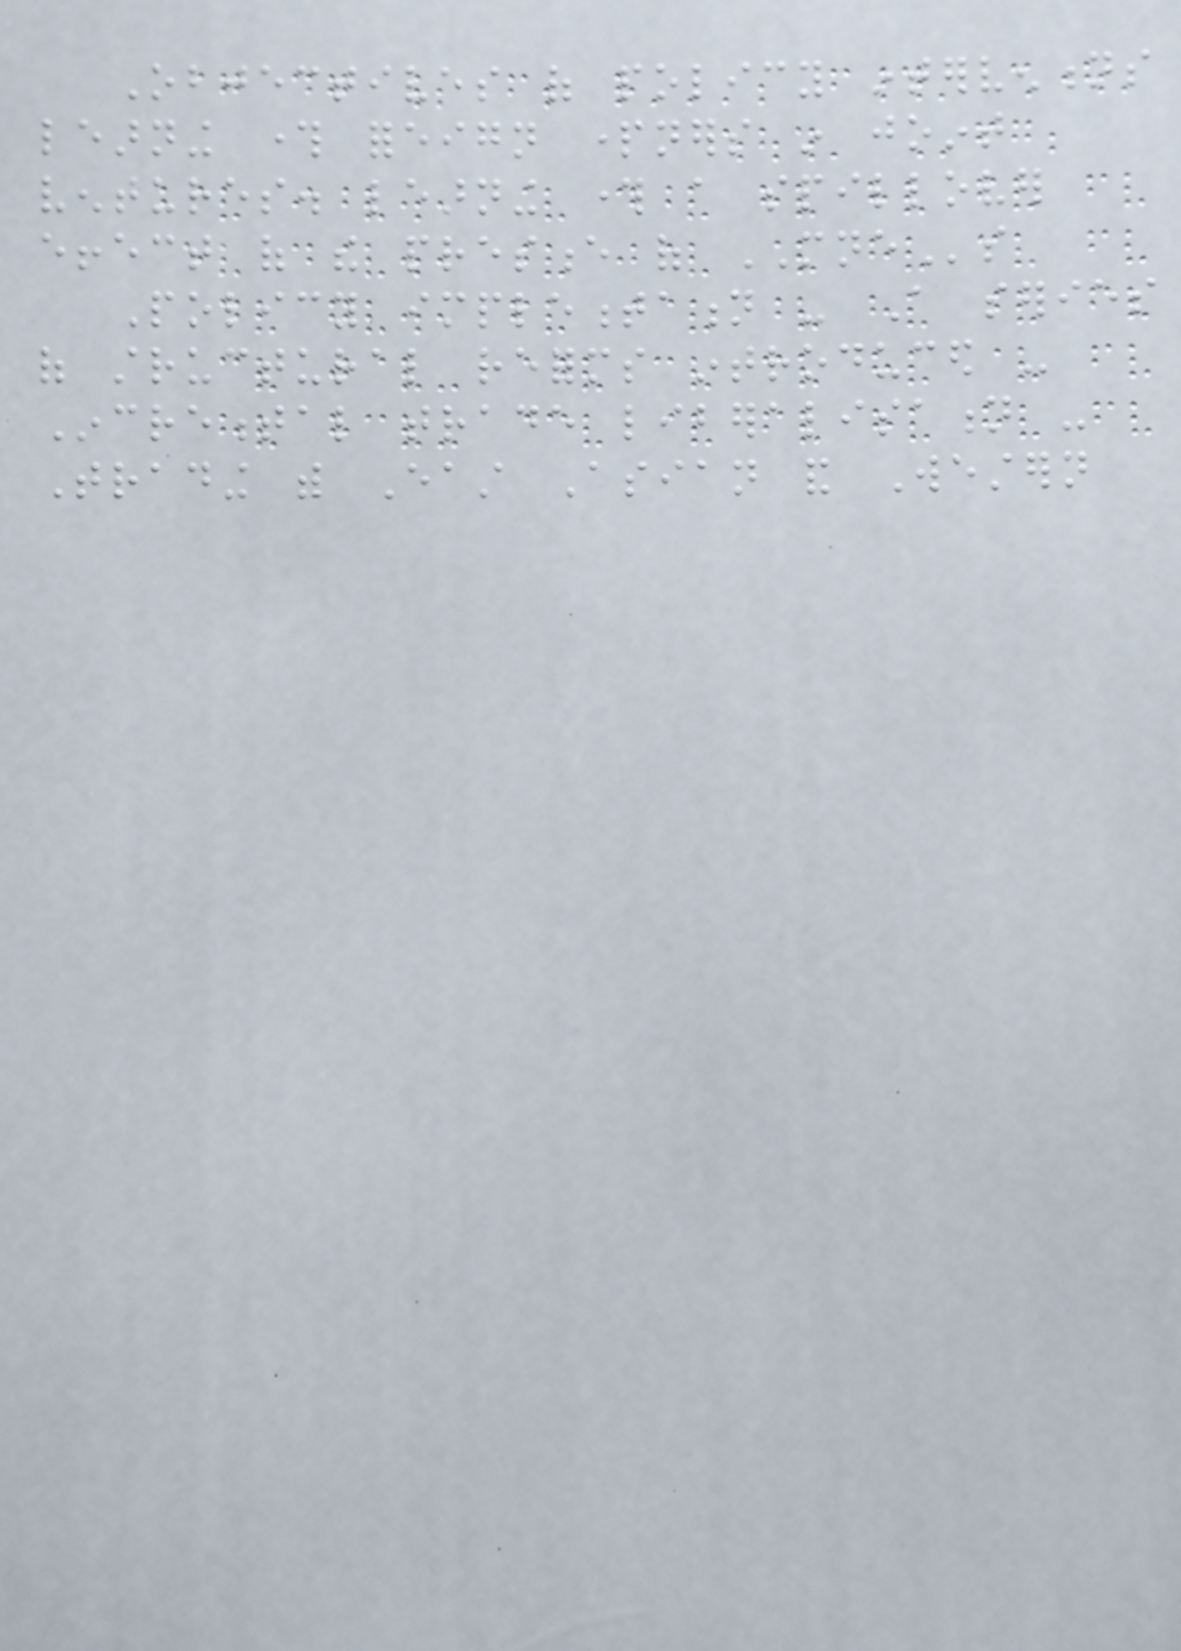Objectives of policy interventions
learning through foreign partners in joint
ventures. learning through a spillover
effect of the presence of MNEs
Policy implementation - A series
of structural reforms introduced -
Incremental trade liberalisation -
Trading with East Asian and Western
